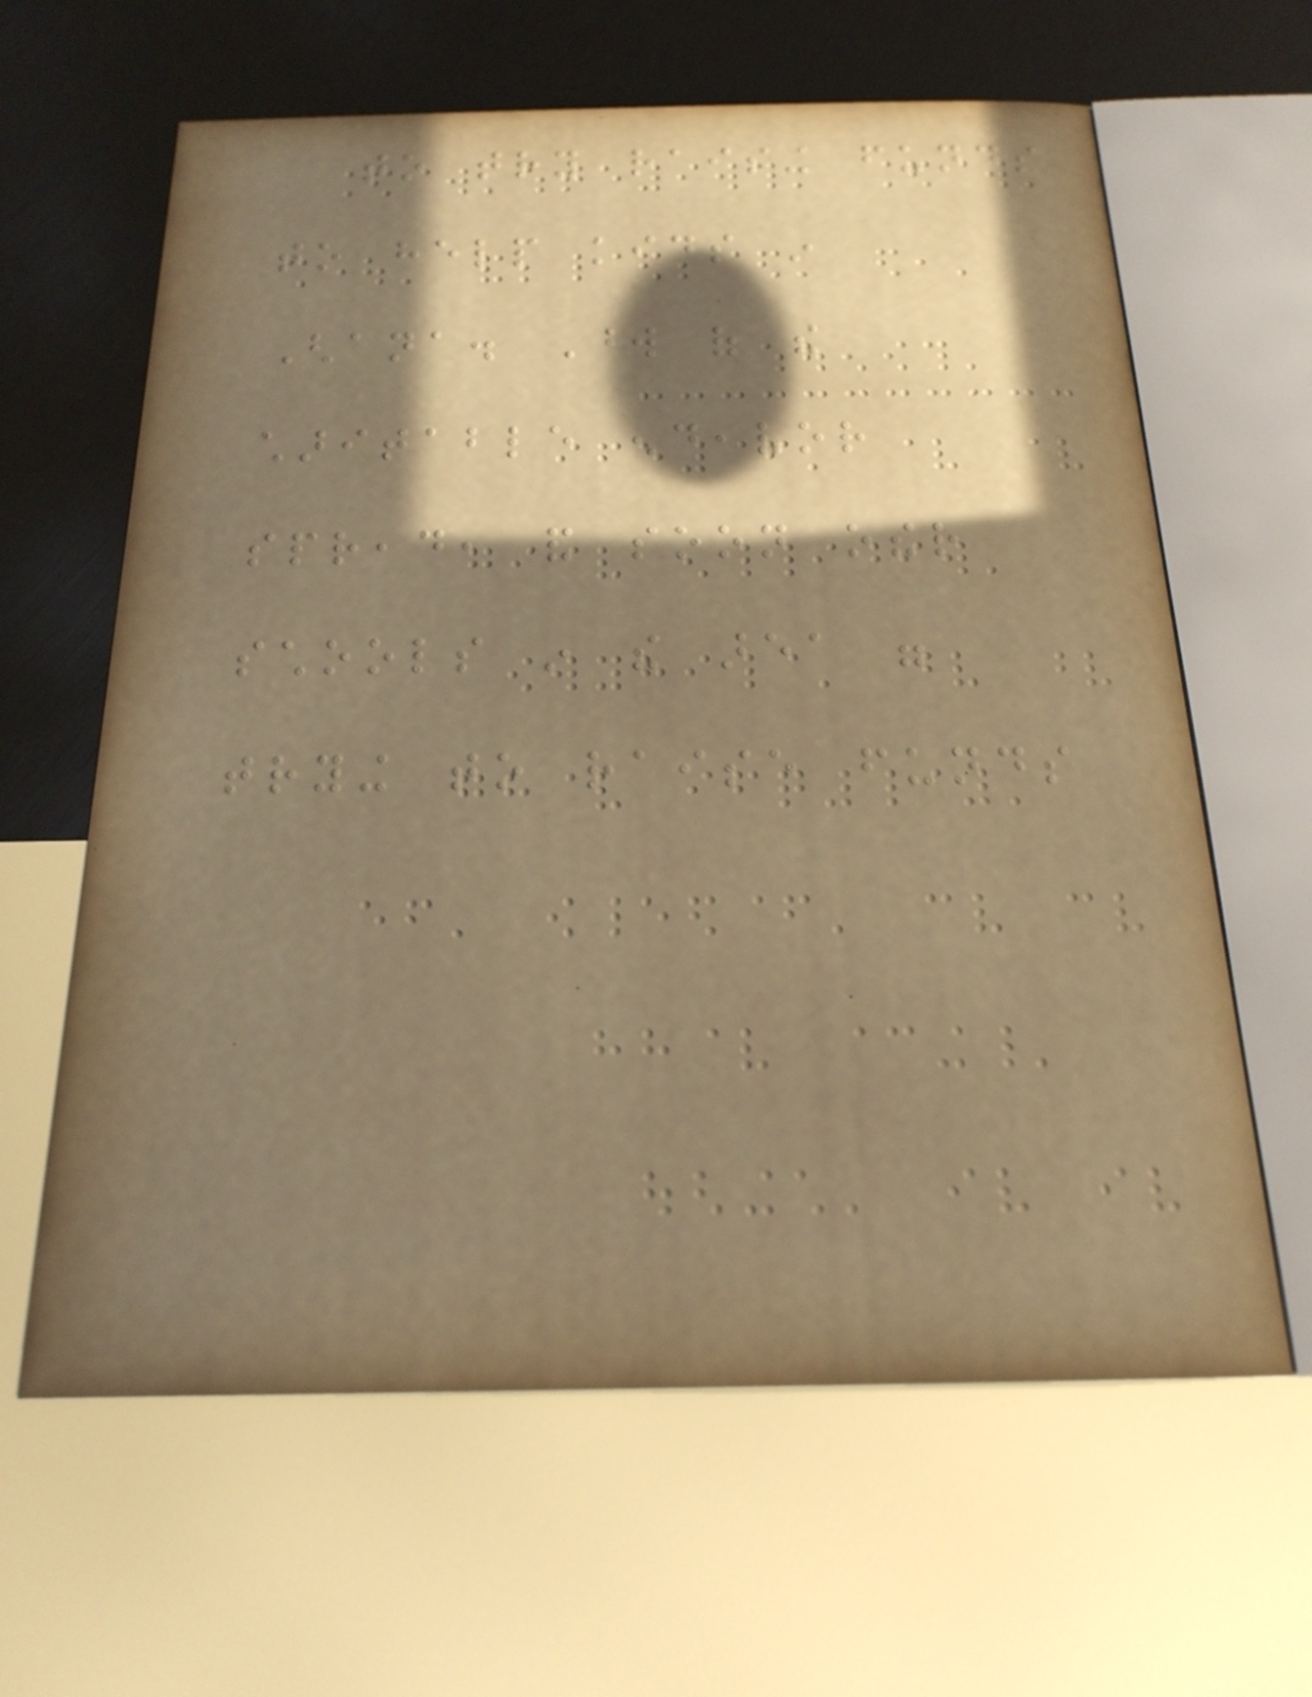to try raising funds
to help kids in
Ghana. Word of the
charitable endeavor
spread, and soon other
schools in the area were
trying to raise funds
